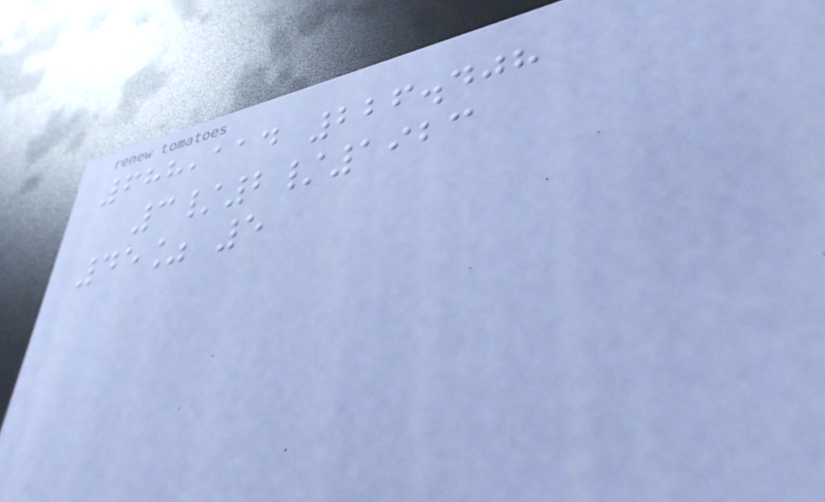688,114 226.408
3/2/1923
45% 5
